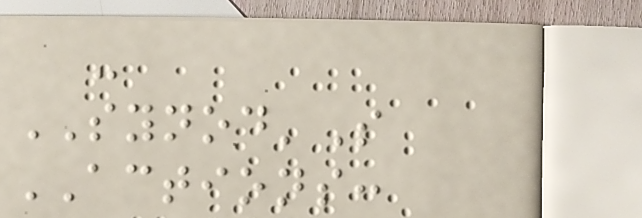-
SYNOD'S
ACTIONS:
